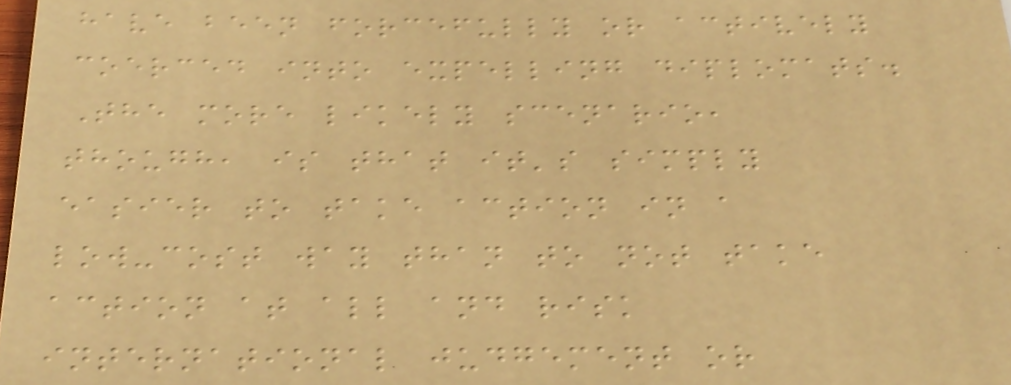have been forcefully or actively
coerced into expelling diplomats.
The more likely scenario,
though, is that it's simply
easier to take action in a
low-cost way than to not take
action at all and risk
international judgement or
